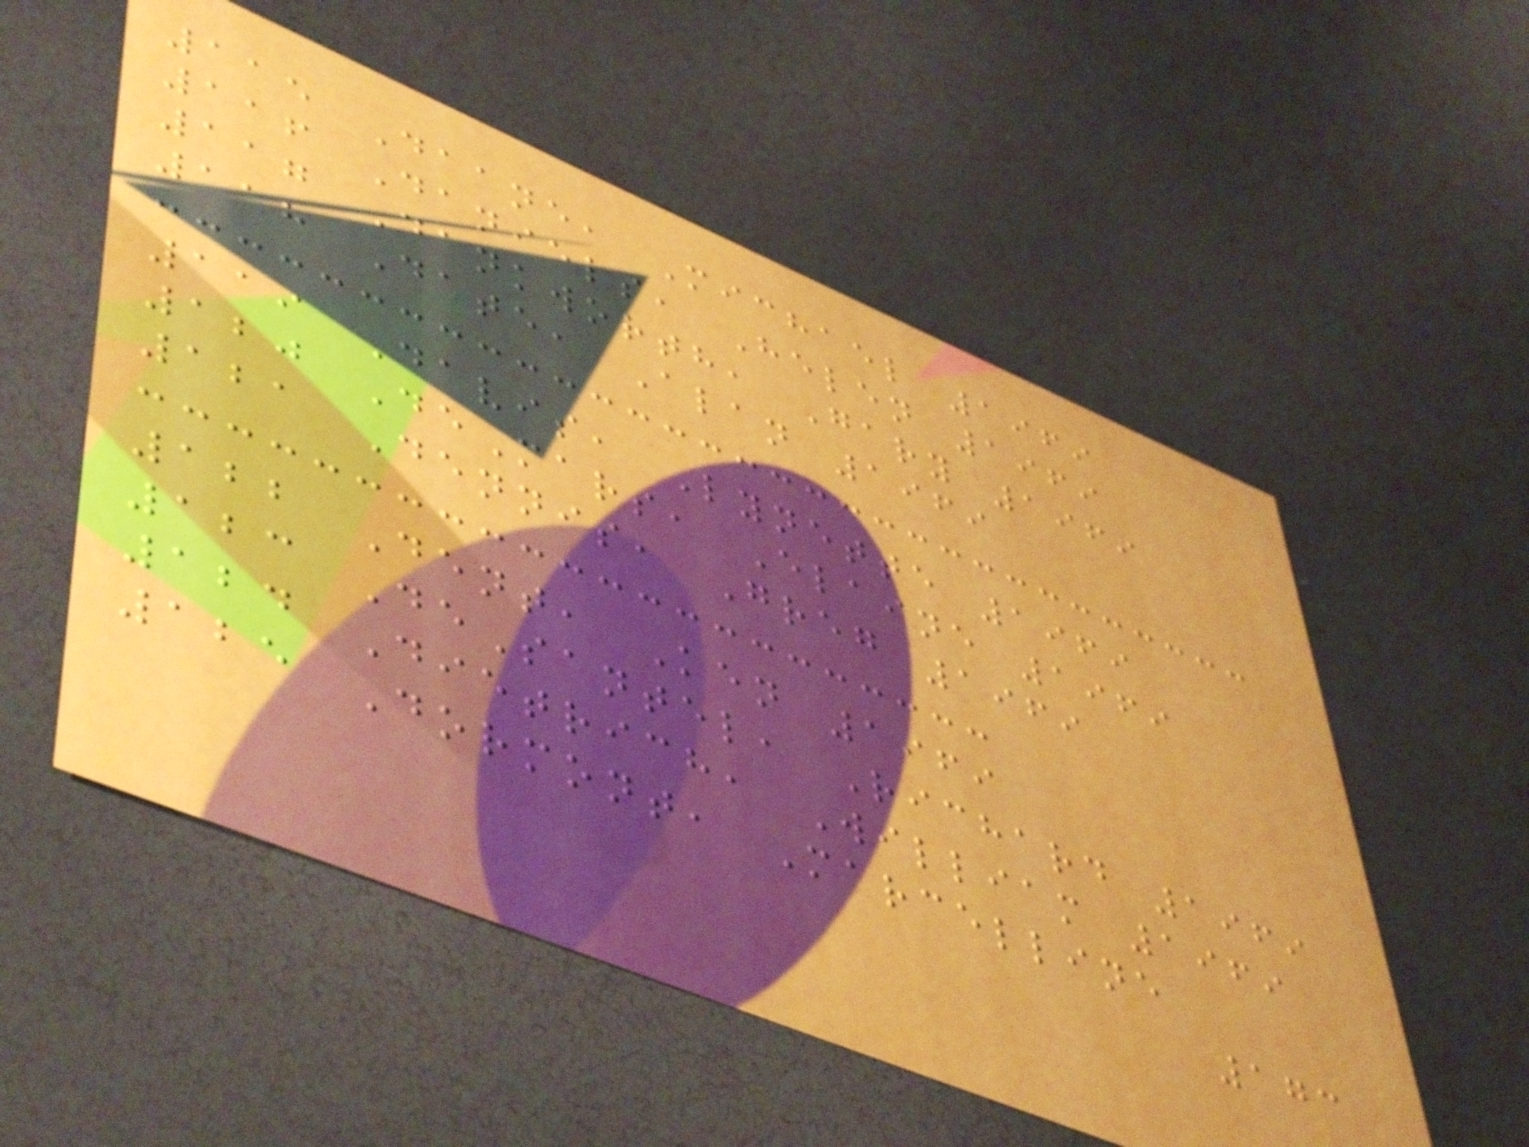115 Daane, Michael 1969
116 Daniels, Helen 1969
117 Dankworth, Gary 1969
118 Date, Alan 1969
119 Davis, Lynette 1969
120 DeMars, Elaine 1969
121 Dennis, Greg 1969
122 Dent, Ken 1969
123 DeSantel, Richard 1969
124 Dietrich, William 1969
125 Dormont, Marcelline
173
